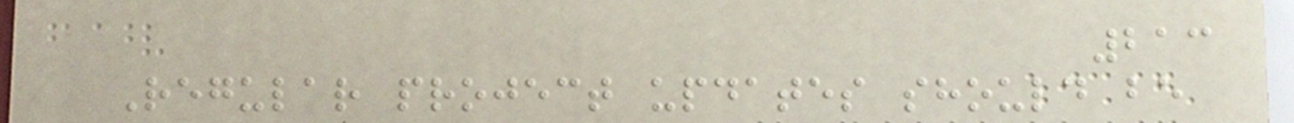213
Regular project updates should be
